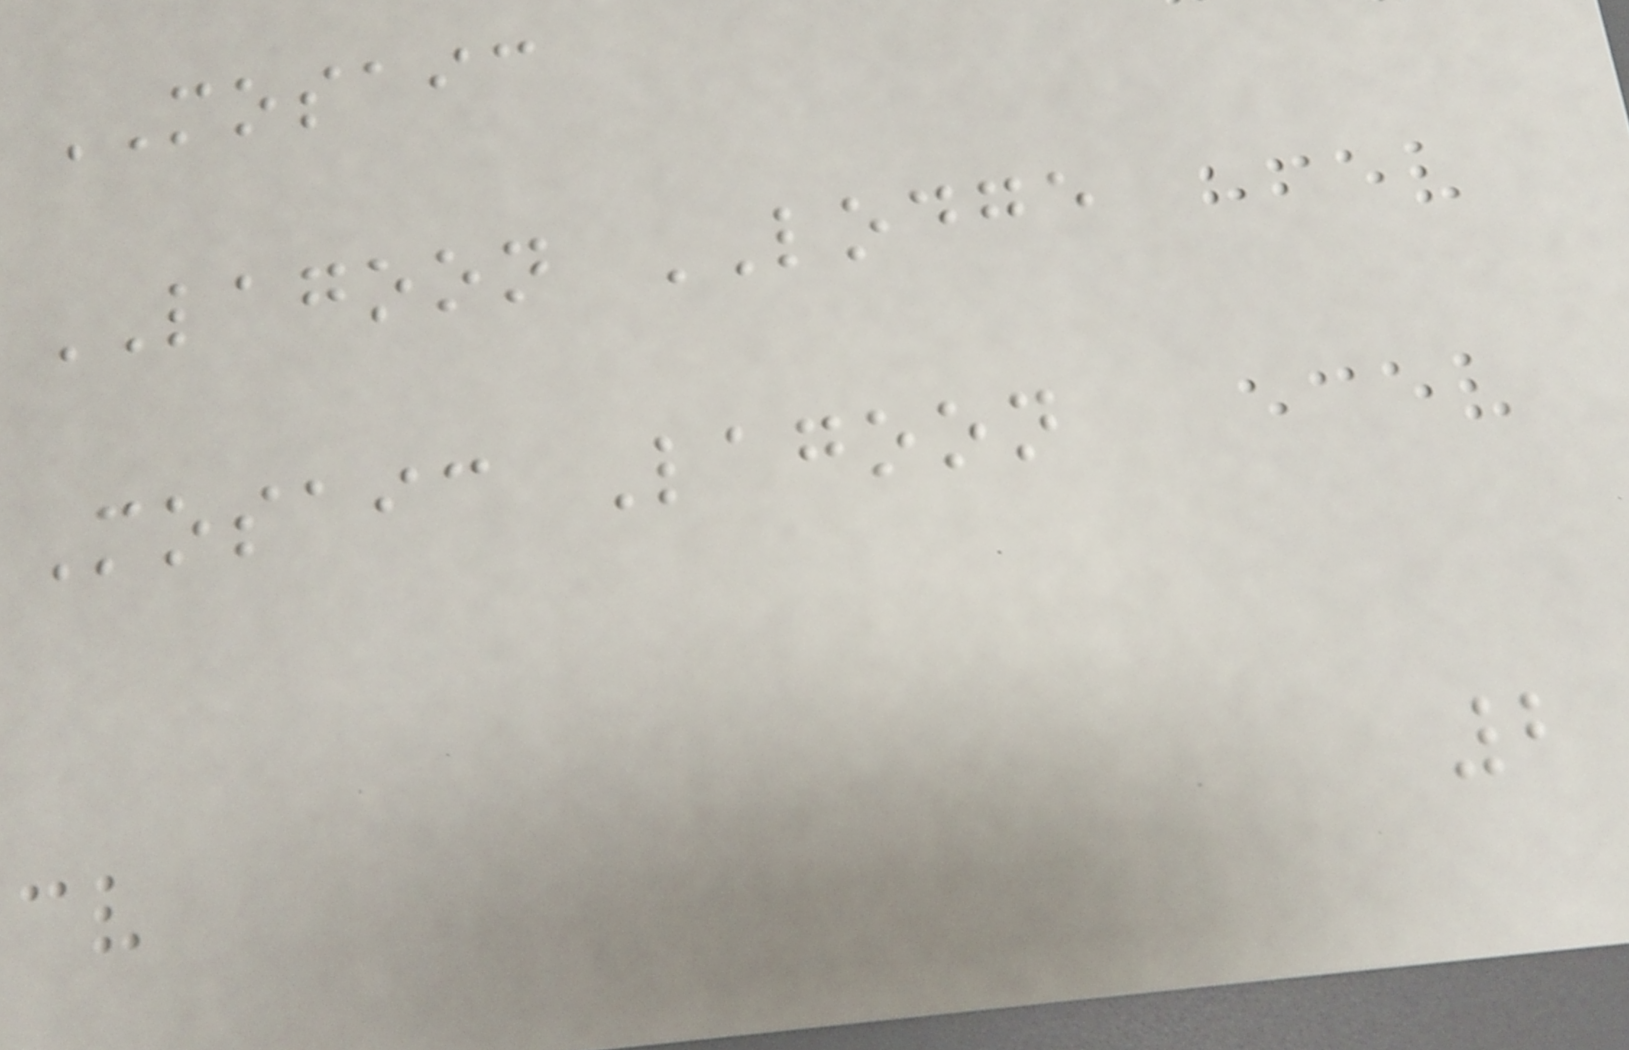MOSAIC
LAGOON LODGE
Mosaic Lagoon
2
